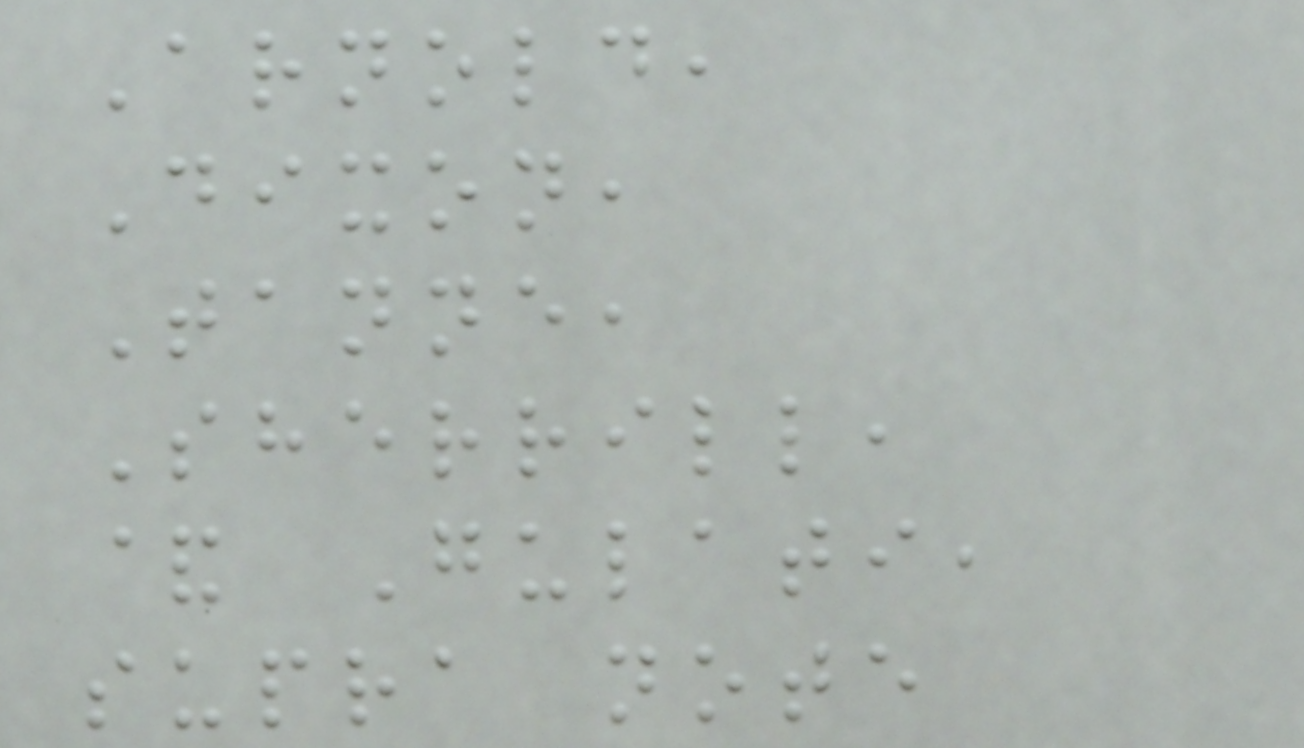Arnold,
Dixon,
Tanne,
Sherrill,
& Gulati,
supra note
